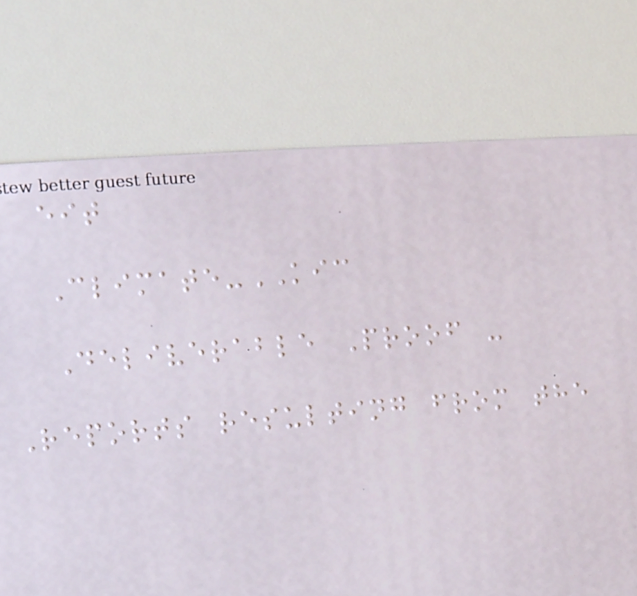eit
Climate-KIC
Deliverable Proof -
Reports resulting from the
